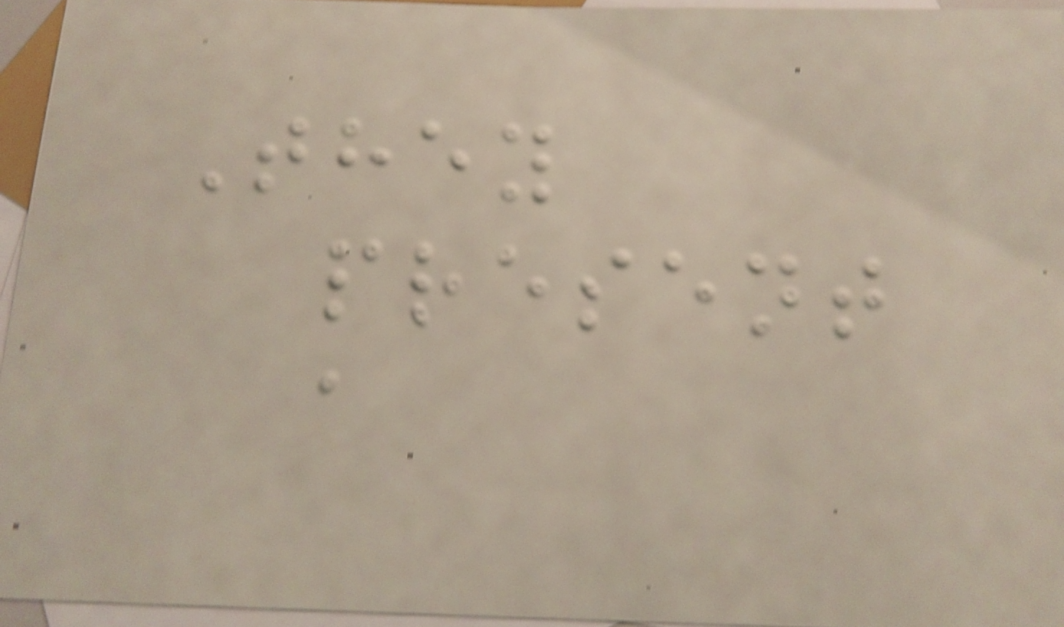They
present
a
